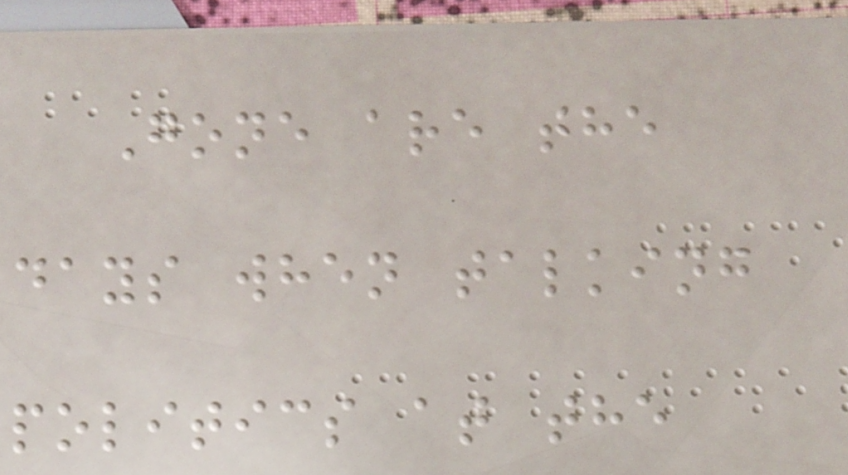Gone are the
days when talking
politics at the
